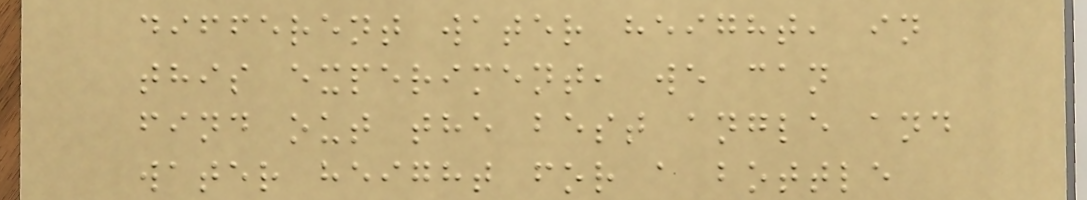different water height, in
this experiment, we can
find out the best angle and
water height for a bottle
